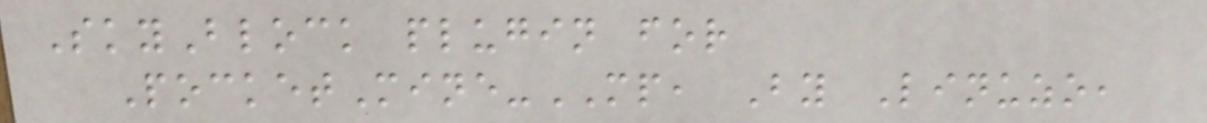SkyBlock plugin for
PocketMine-MP, By Linuzo,
